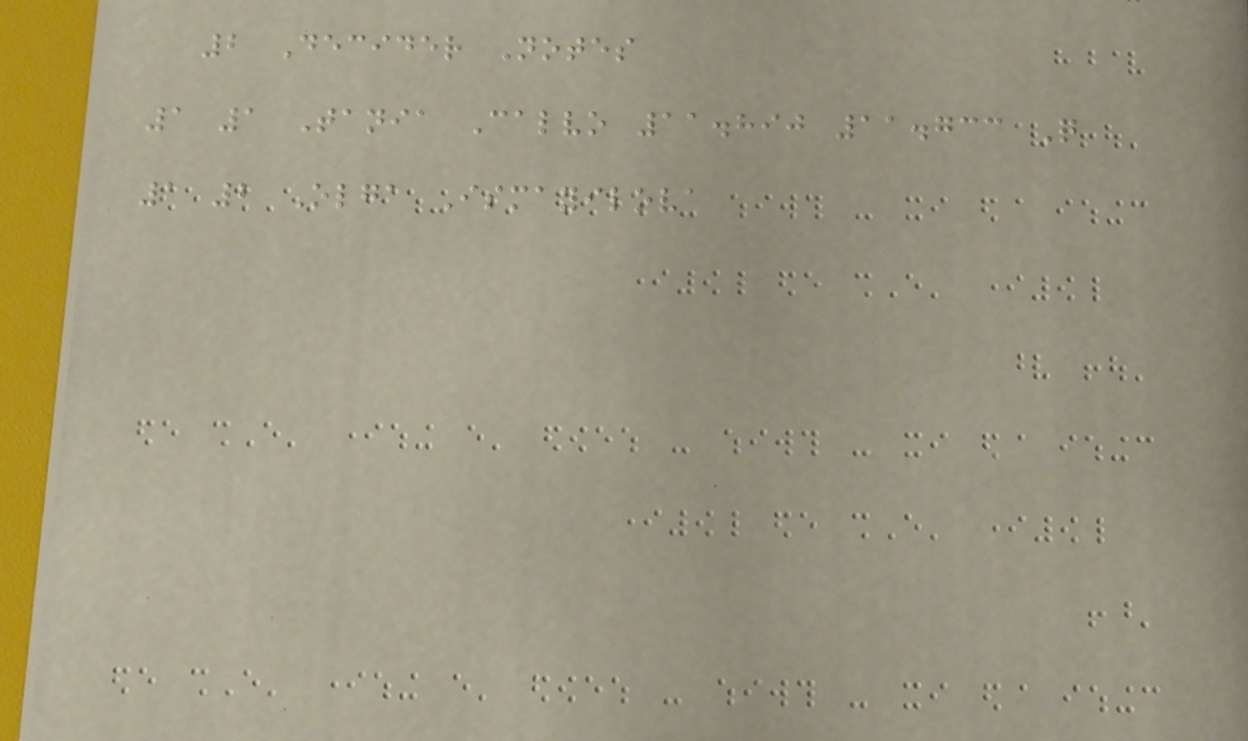2 Decider Notes
1 1 Tania Calvo 11.890 11.733 Q
1 2 Olga Ismayilova
